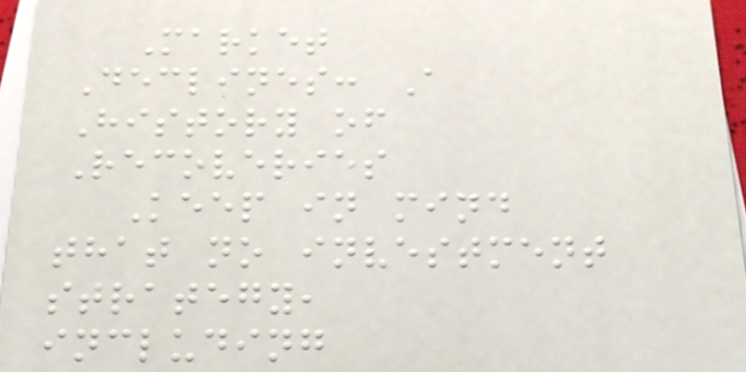Market
Declines: A
History of
Recoveries
Keep in mind
that no investment
strategy,
including
